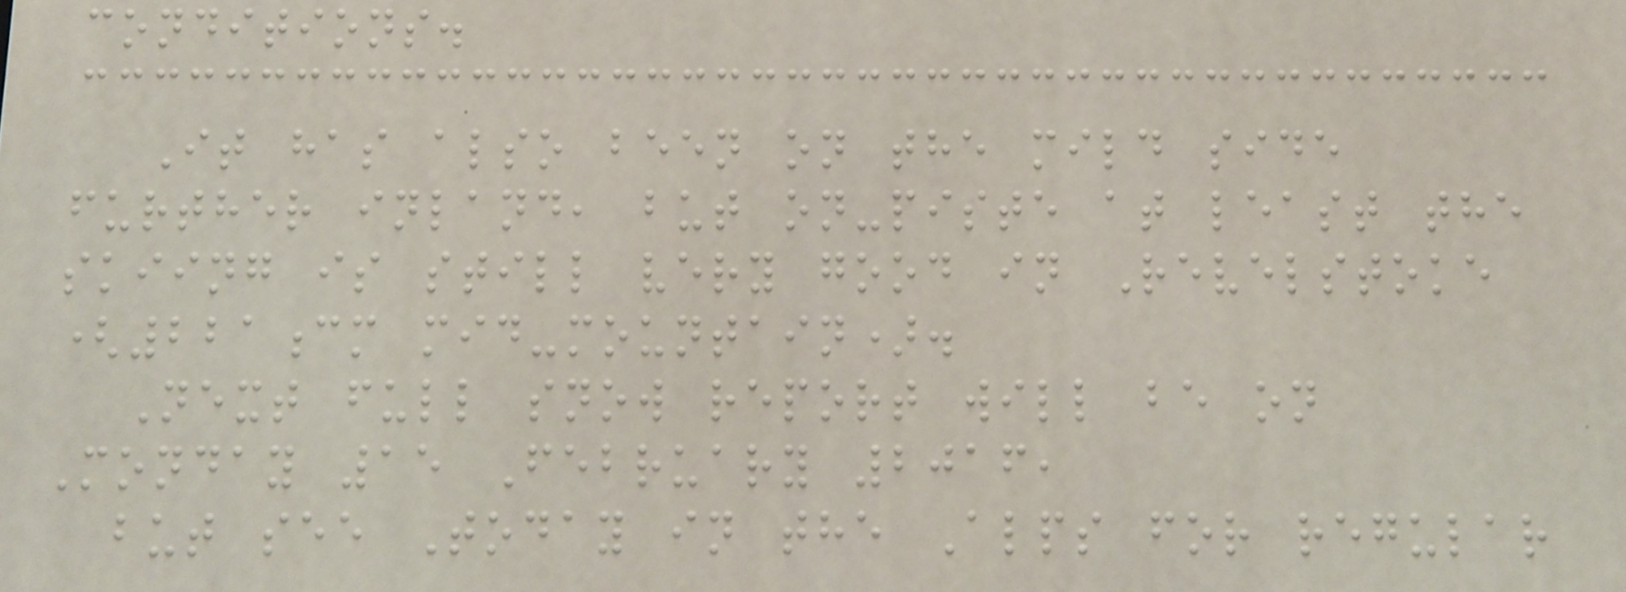conditions.
It has also been on the mild side
further inland, but on-piste at least the
skiing is still very good in Revelstoke
(221cm mid-mountain).
Next full snow report will be on
Monday 15 February 2016,
but see Today in the Alps for regular
